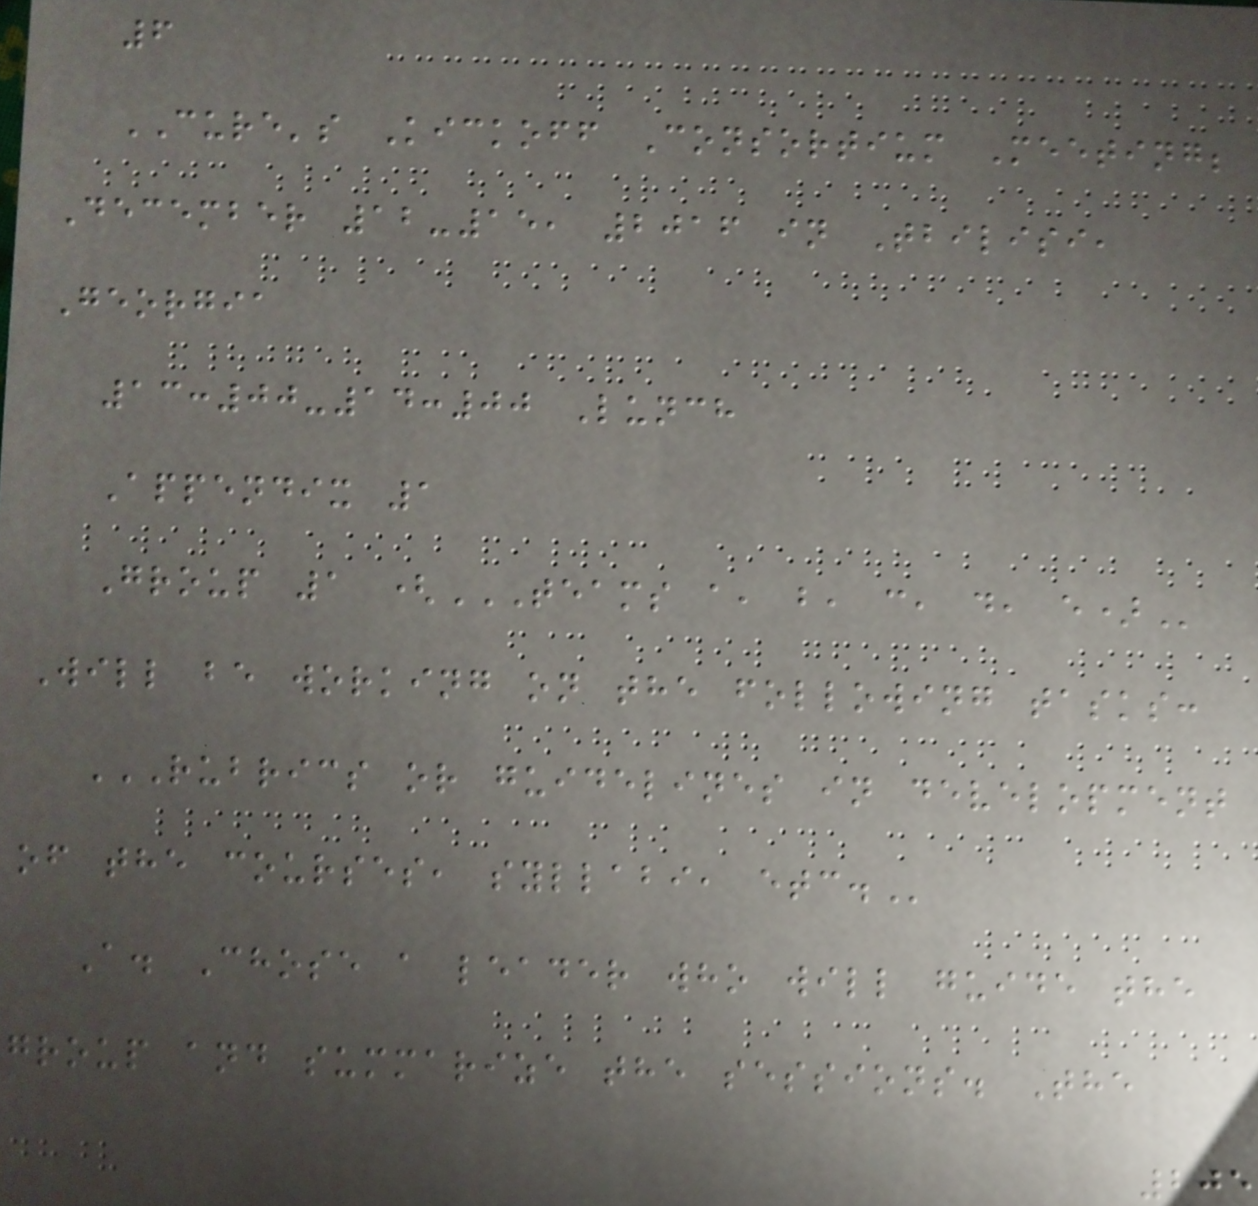6
CURE's Kickoff Consortium Meeting;
December 12-15, 2016 in Tbilisi,
Georgia
13:00-14:00 Lunch
Appendix 1
Group 1 (TEAMS A, B, C, D, E)
Will be working on the following tasks:
RUBRICS OR GUIDELINES IN DEVELOPMENT
OF THE COURSES, SYLLABI, ETC.
A. Chose a leader who will guide the
group and summarize the sessions. The
205
